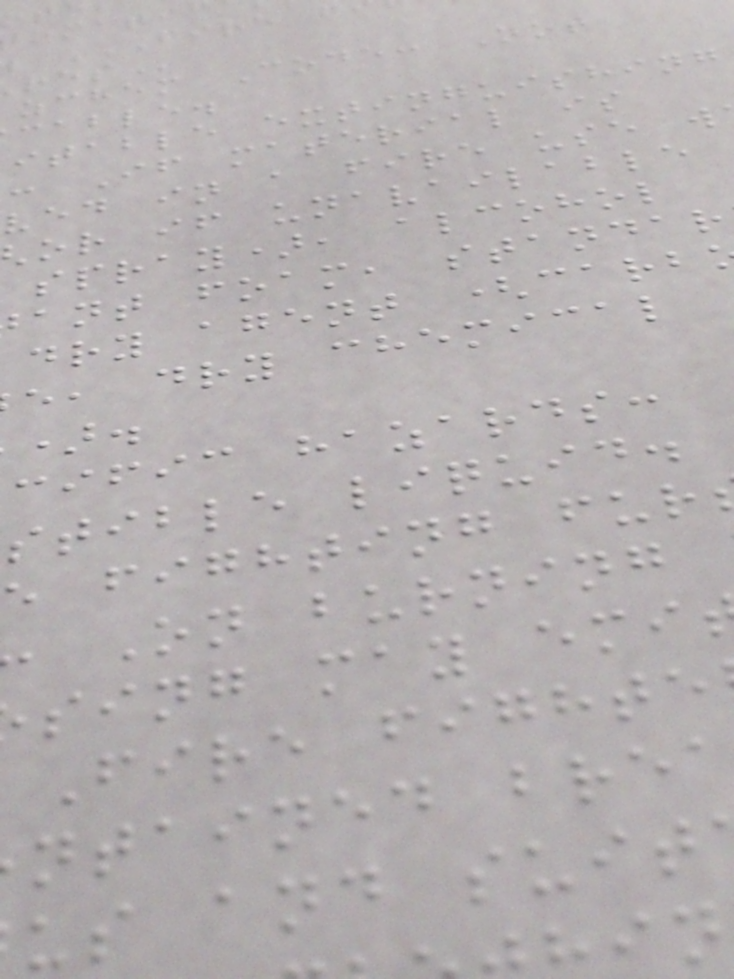zchem Code: Not
cable.
itable extinguishing
: If material is
ved in a fire use w
or if unavailable
spray), alcohol
ant foam, standar
dry agent (carb
e, dry chemical
cific hazards:
stible liquid.
e fighting fur
On burning
sing may emi
Fire fighte
ntained bre
us and suit
